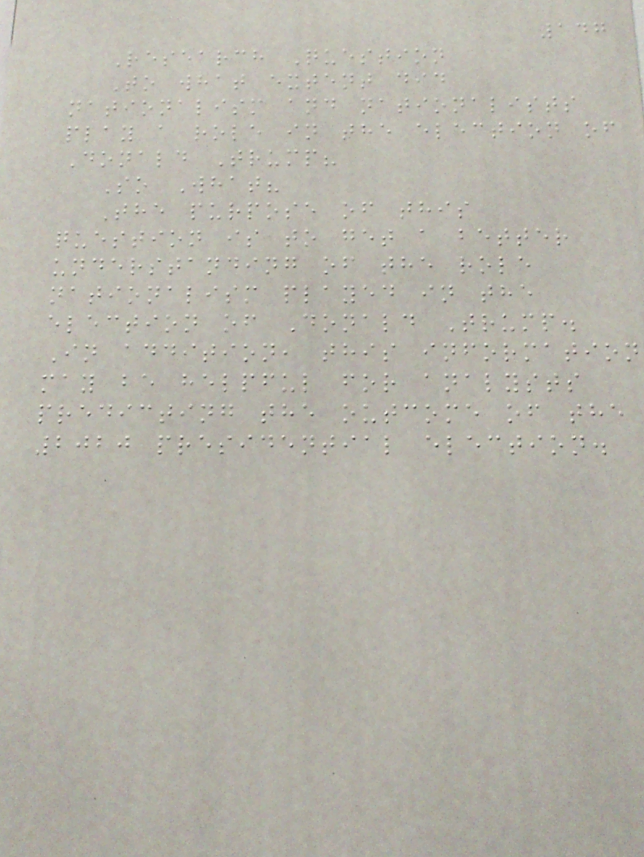147
Research Question
To what extent did
nationalism and nationalists
play a role in the election of
Donald Trump?
So What?
The purpose of this
question is to get a better
understanding of the role
nationalism played in the
election of Donald Trump.
In addition, this information
may be helpful for analysts
predicting the outcome of the
2020 presidential election.
